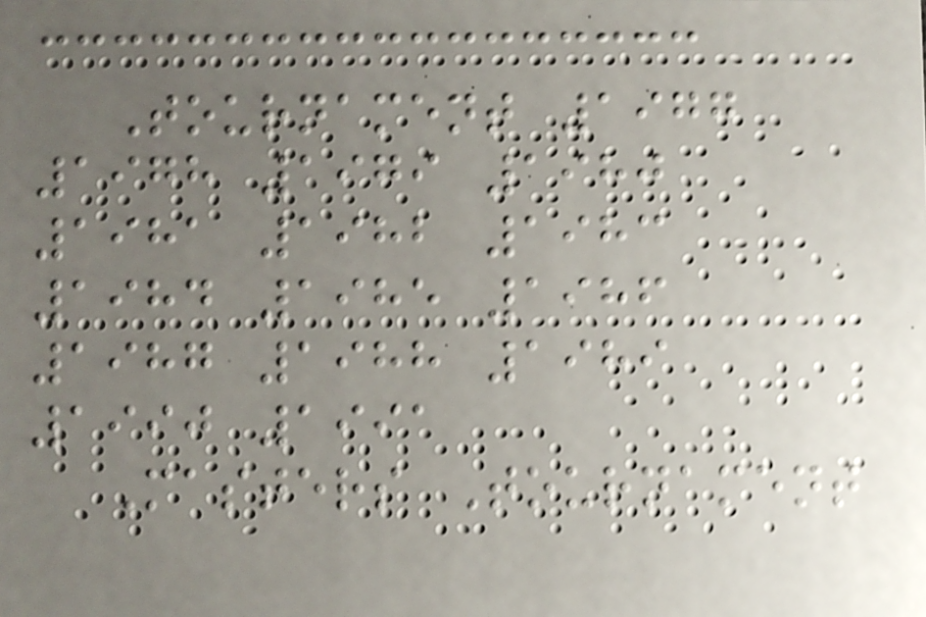Tournament 1977
1978 1979 1980
1981 1982 1983
1984 1985 1986
1987 1988 1989
1990 1991
Masters Tournament
